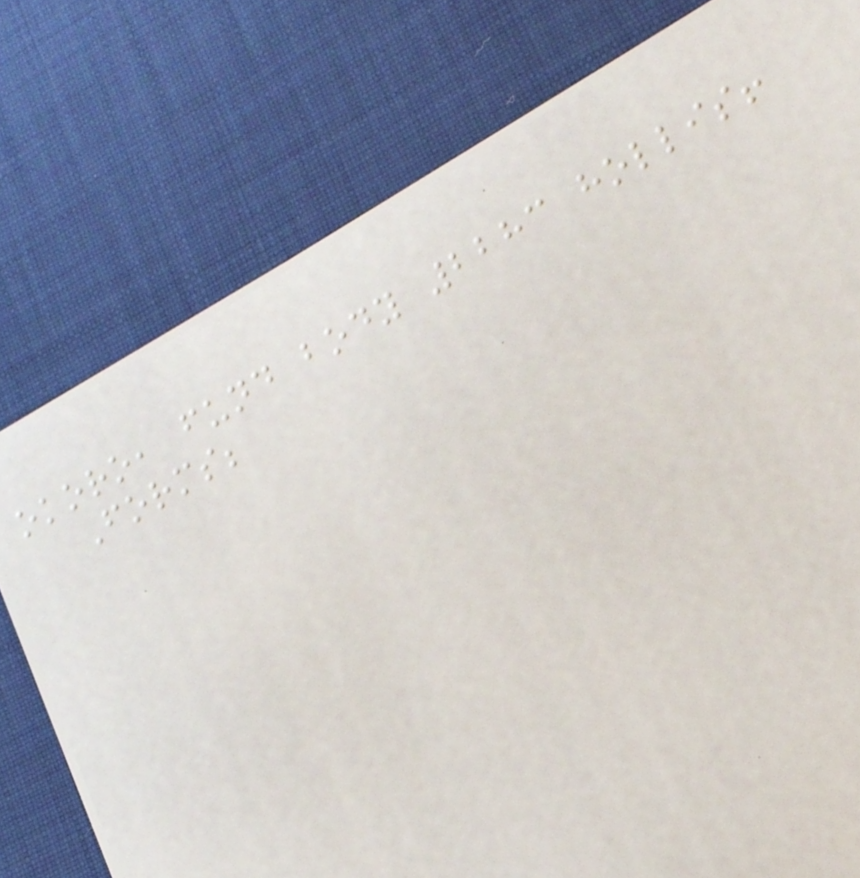okoro, fund body 2283 hollis!
Forms;
